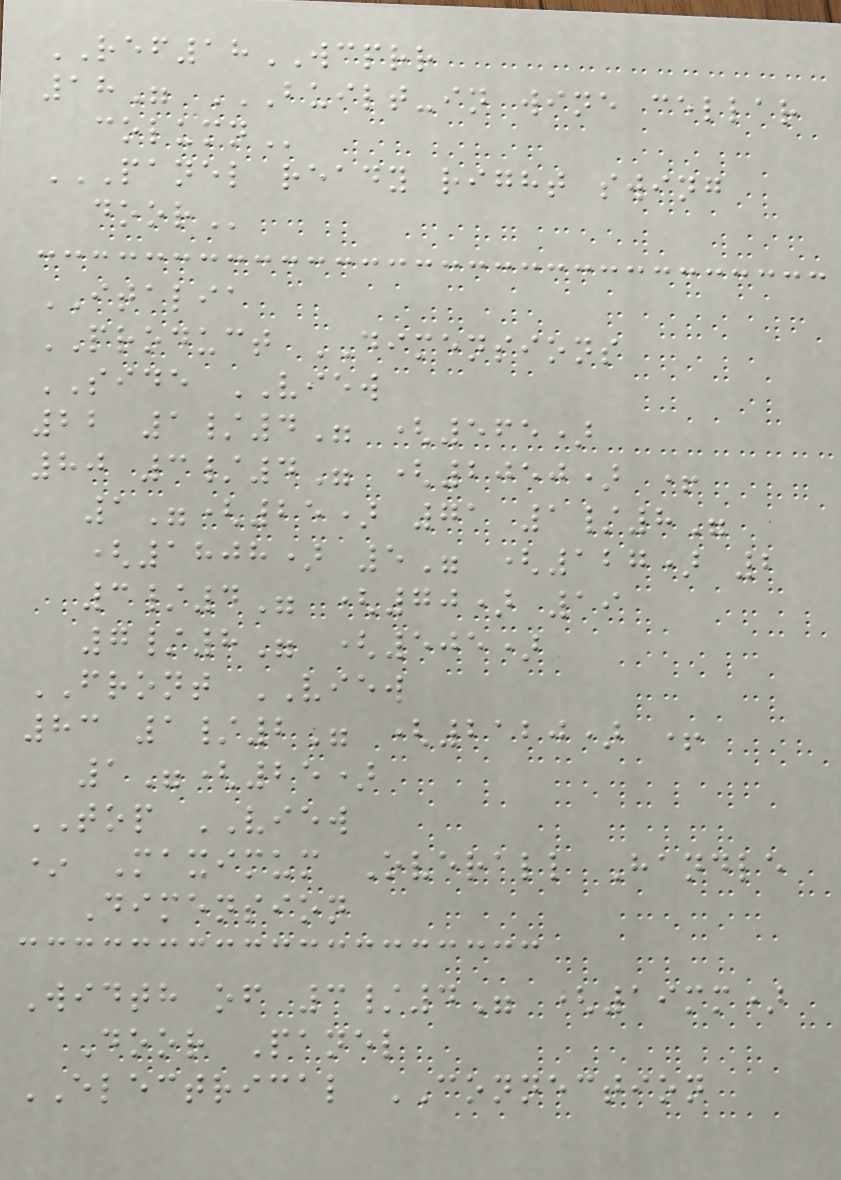REF18WCPRR
18" BUILT-IN WINE CELLAR
COLUMN
PANEL READY RIGHT SWING
DOOR
ITALIA
PRODUCT DIMENSIONS
SIDE VIEW
22 1/4" (565)
80 3/4" (2050) +
1"(25) 71 1/8"
(1808) 5" (127) 2
3/4" (70) 19
7/8" (505)
FRONT VIEW
83 1/2" (2120) +
1"(25)
TOP VIEW
* Maximum Overall Handle
Dimension
Width of 3/4" (19mm)
Door Panel
ELECTRICAL CONNECTION
